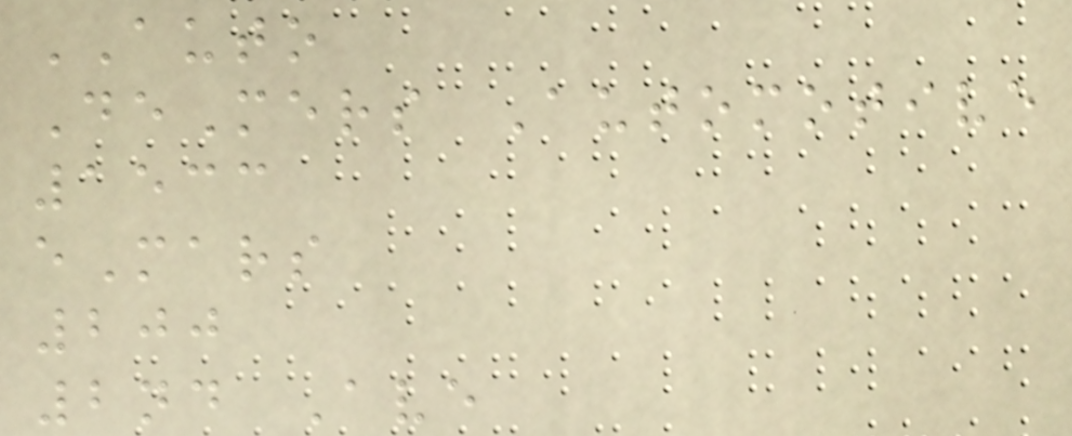AUTO
DeMers Automotive
1533
eMars
200
2nd Ave
